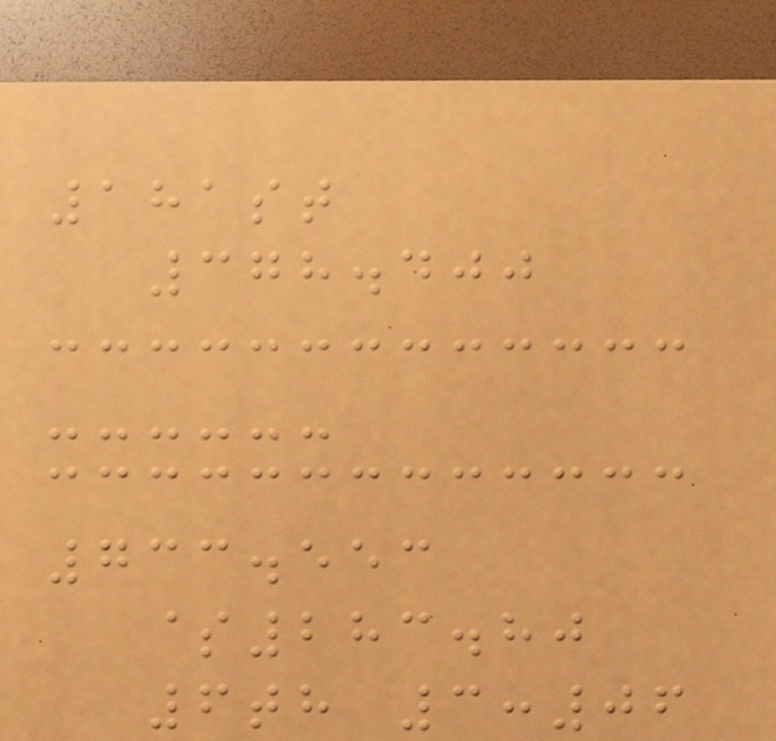181st
378.400
733.553
$283.80
6th 3:06
